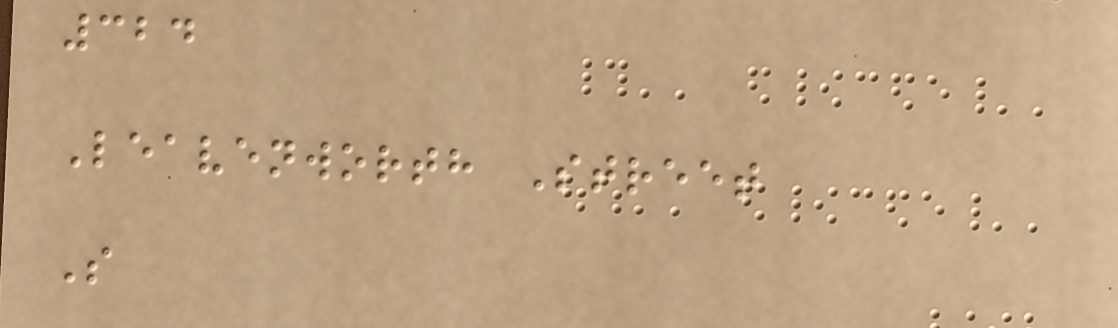324
Leavenworth Street
S
